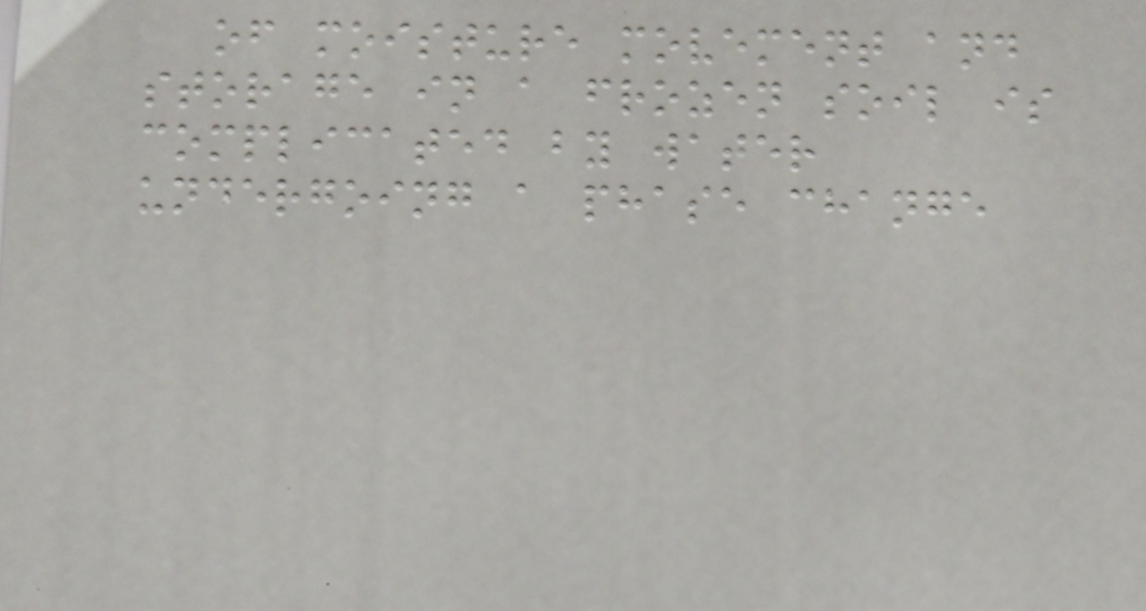of moisture movement and
storage in a frozen soil is
complicated by water
undergoing a phase change
